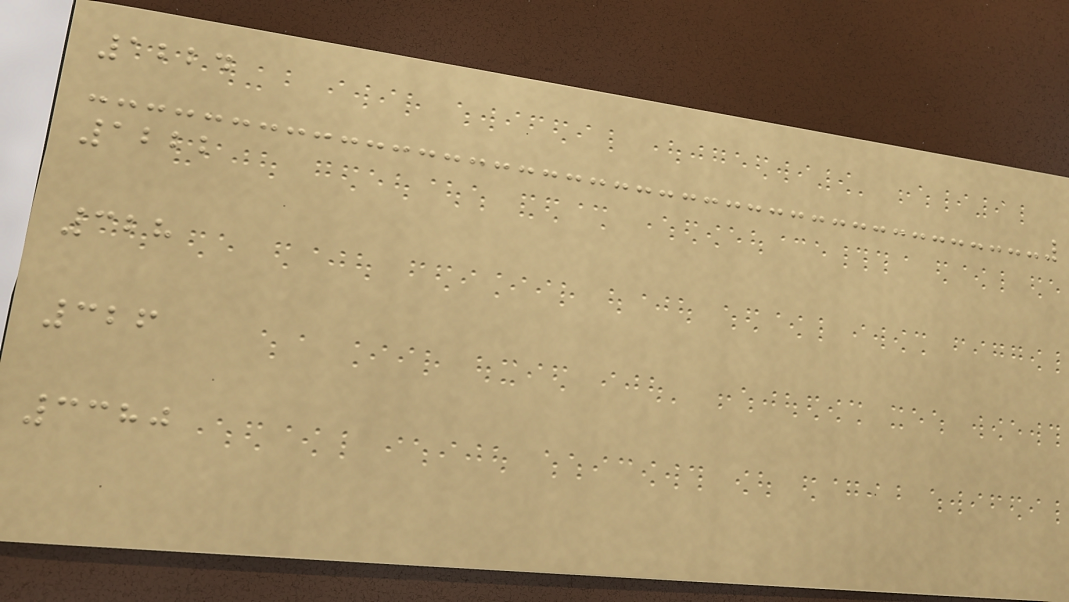1224
1222
328
326
3380
